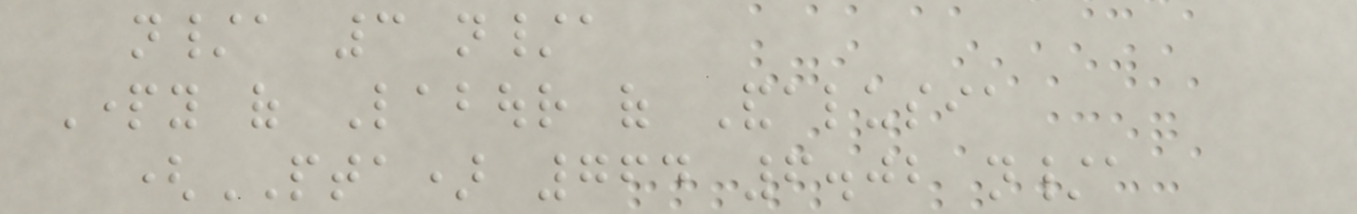n/a 3 n/a
Party of Labour of Andalusia
(PTA) 764 6.02 n/a
